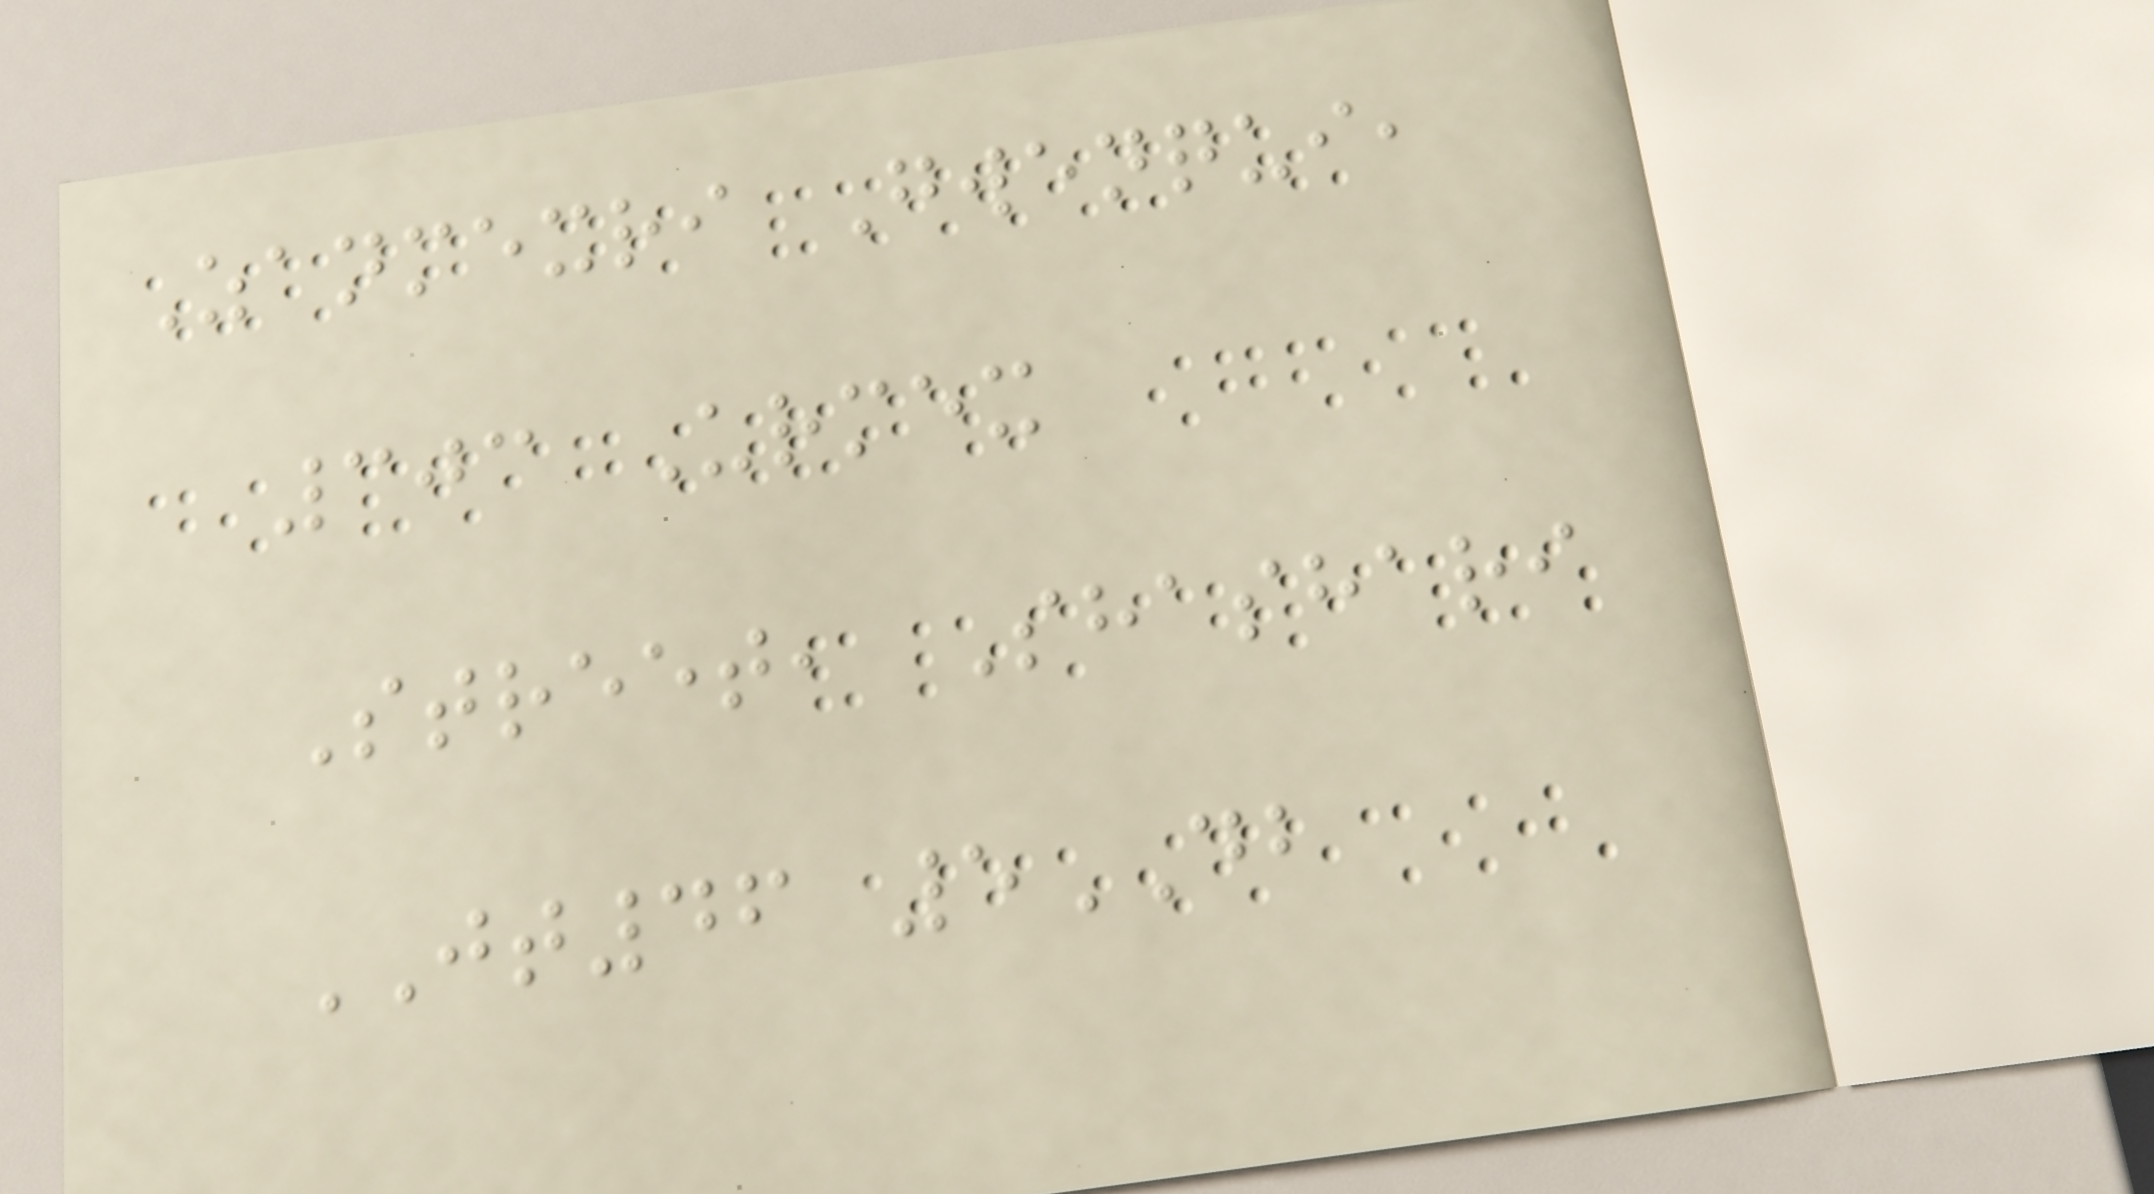Zanmexri Gwenqui,
303 Urmex
Street, Shashari
JT46 5DB
